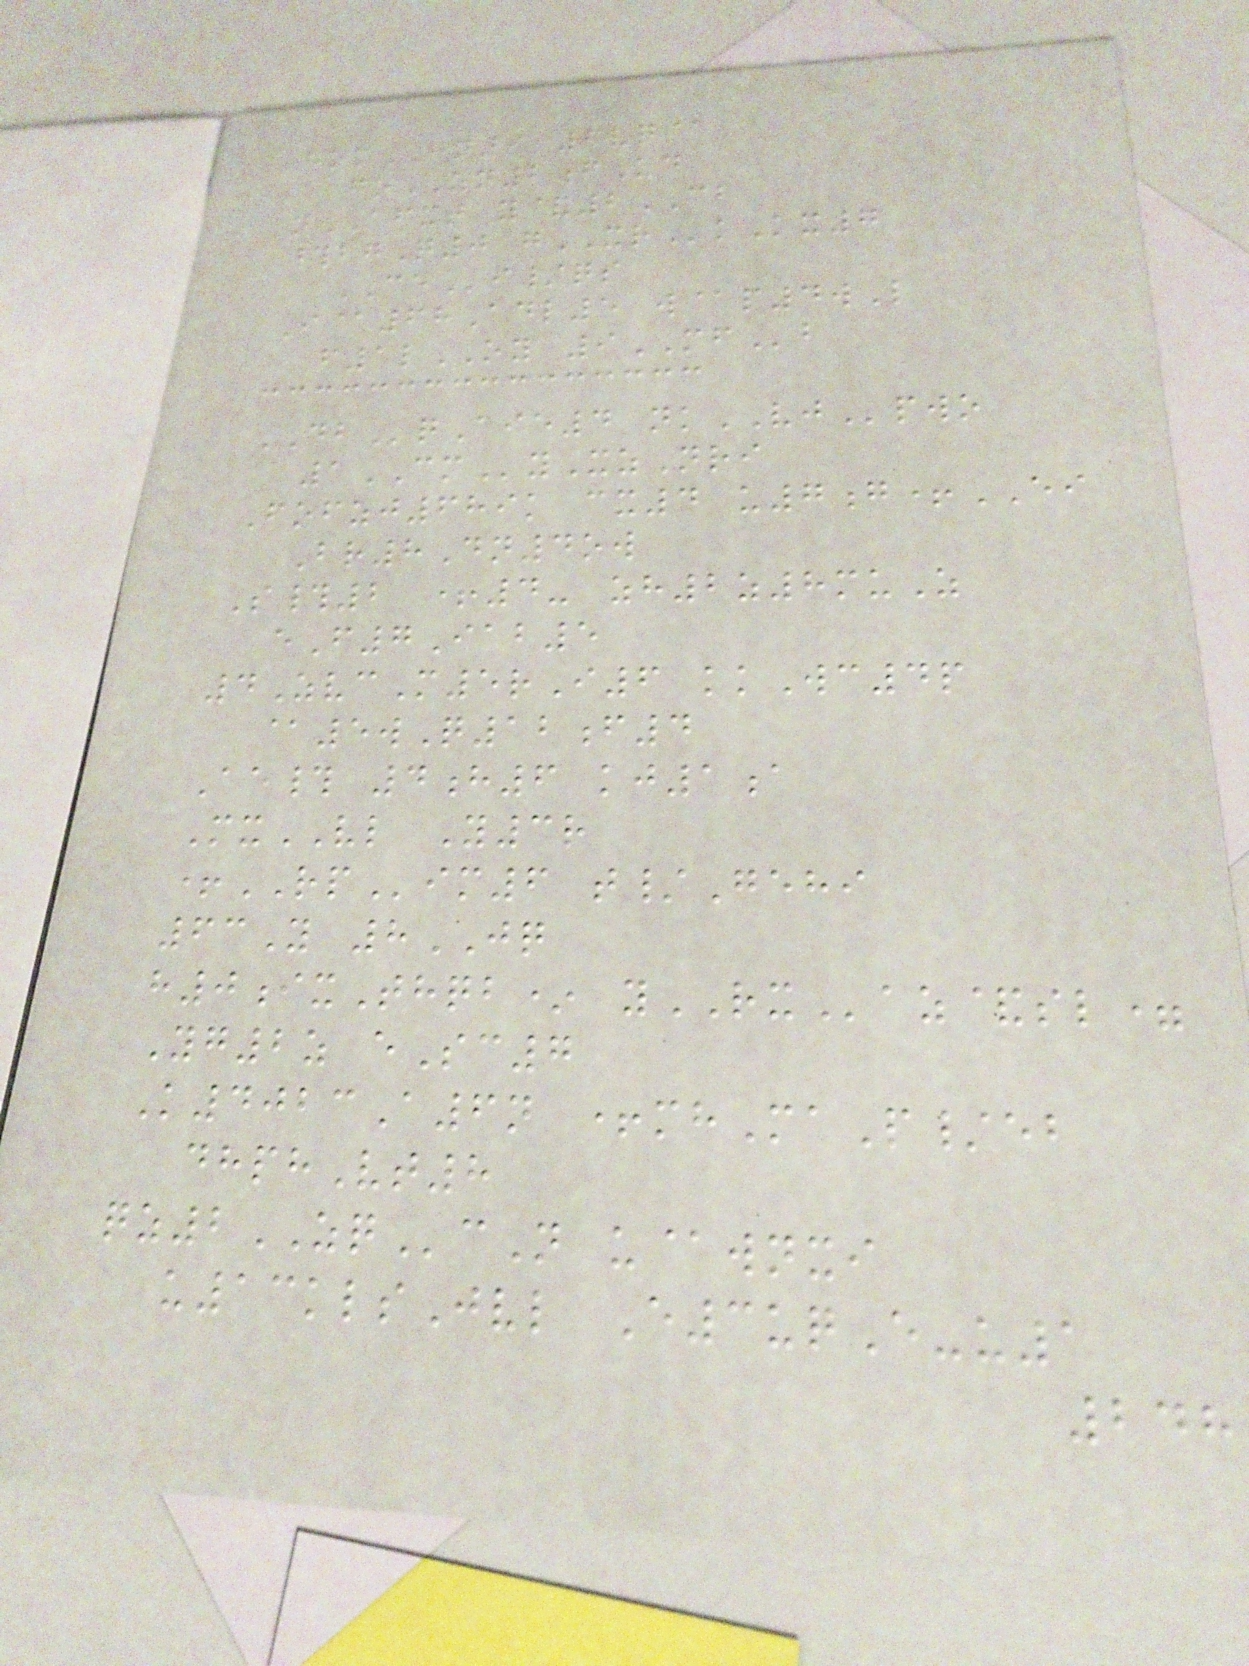homJN9 6vq@
goZN2fUd
nAFXT y&2CB
#bgQ0 gXRkKx7
CEi/qs
I@68Adl5 w@p4wL
f1lOY 9MFb
DBqAie4 nkVJpwo
1CMyXzNri
Fofzj689k cx4 u7g+EI
Br8Dn4ow
S#2 +4- zh2z8muZ
eF7Iab5
4ZvcM5rI6 kkWc4p
@5wQ12f4
Ae# 4h6 kj1a
MxVL Y3r
+RPim6 t/Gehi
63Y 8JQ
h0ixThqb* yRXaz&sl=
Yg2z eSc7
K4023A6n +mhMaP/eb
dhphVt8
qz2ZQcN u@wnxi
u13klsJvl E3uqE-u1
248
